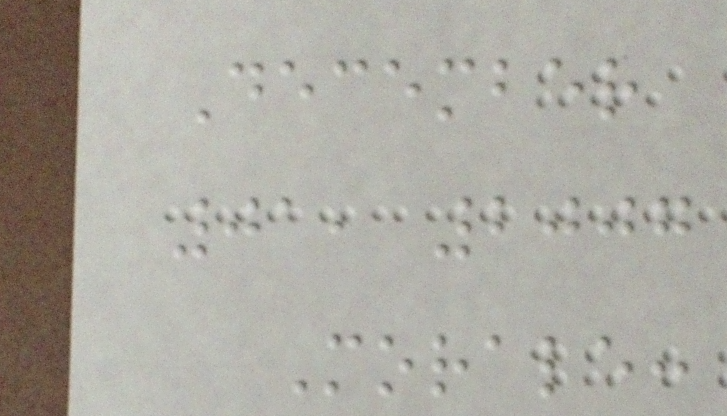December
01, 2007
Morale:
